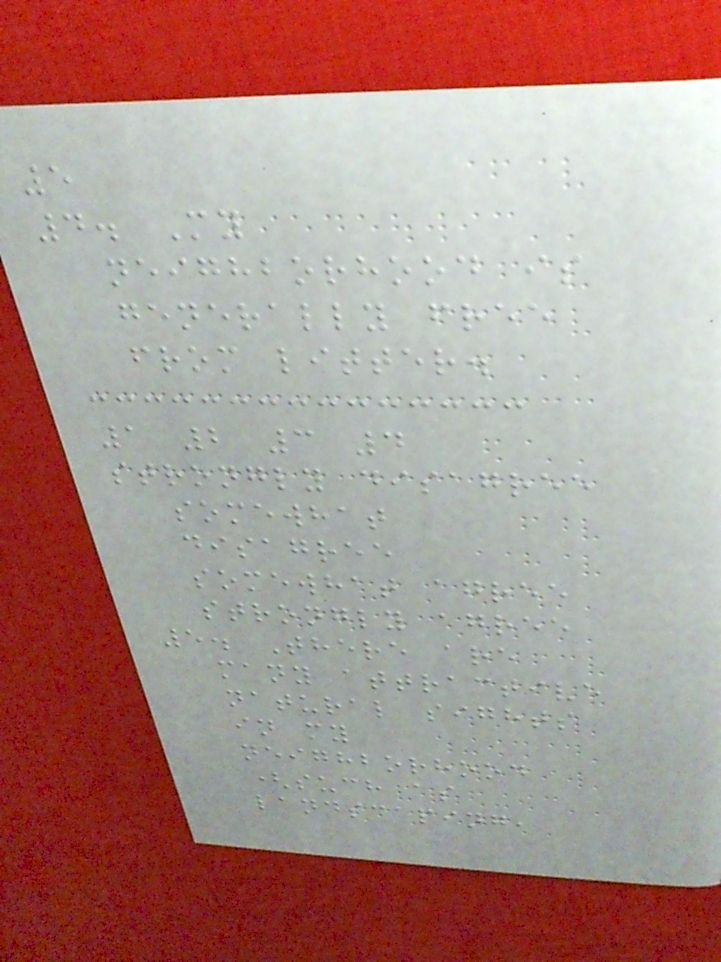5
4. My
neighborhood is
generally free
from litter.
1 2 3 4
strongly disagree
somewhat
disagree
somewhat agree
strongly agree
5. There are
many attractive
natural sights
in my
neighborhood
(such as
landscaping,
